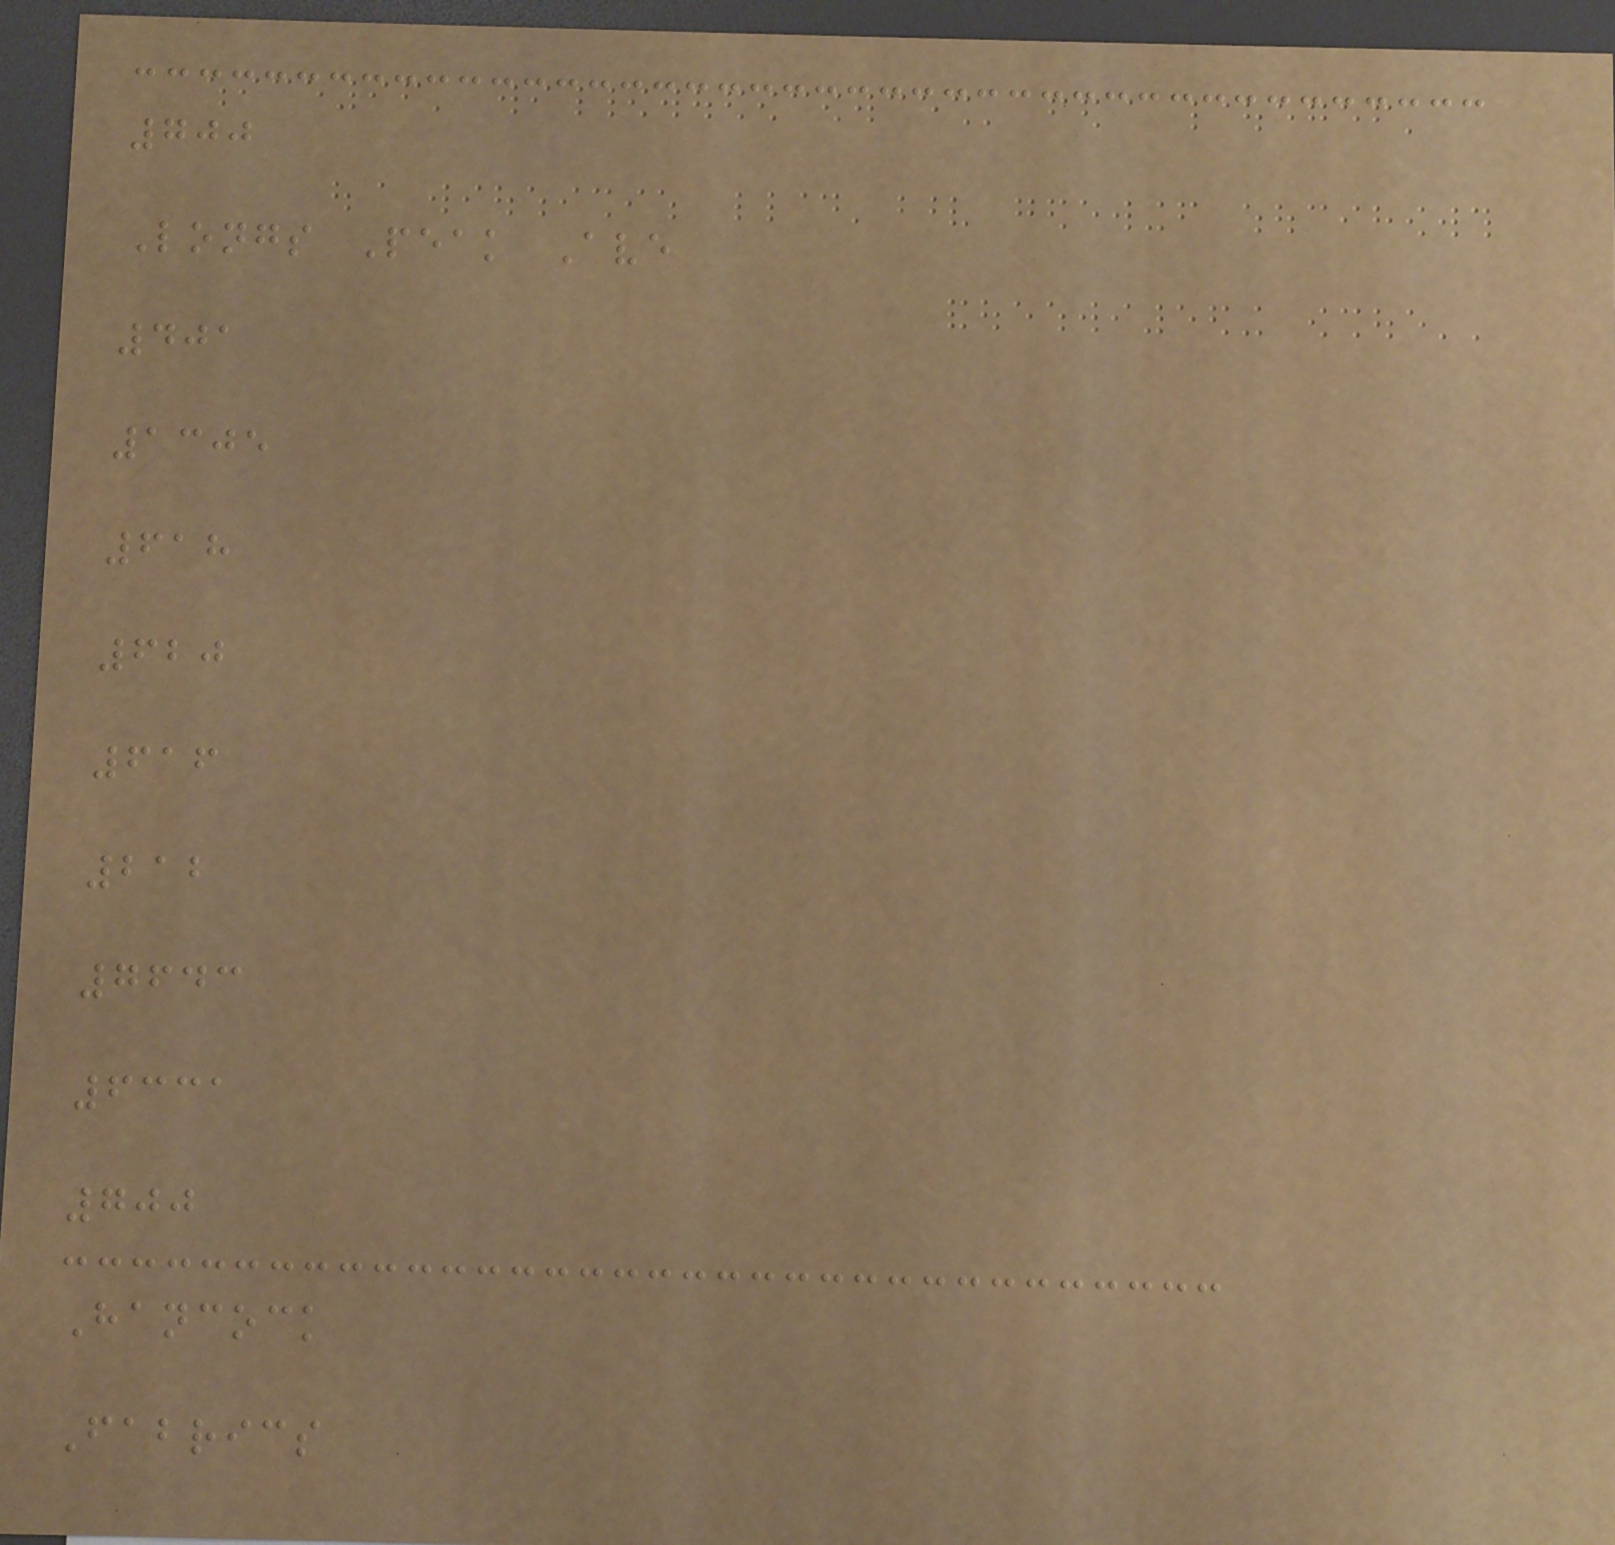700
Longs Peak Ave
401
1305
618
620
616
212
7643
6331
700
Hancock
Fabrics
